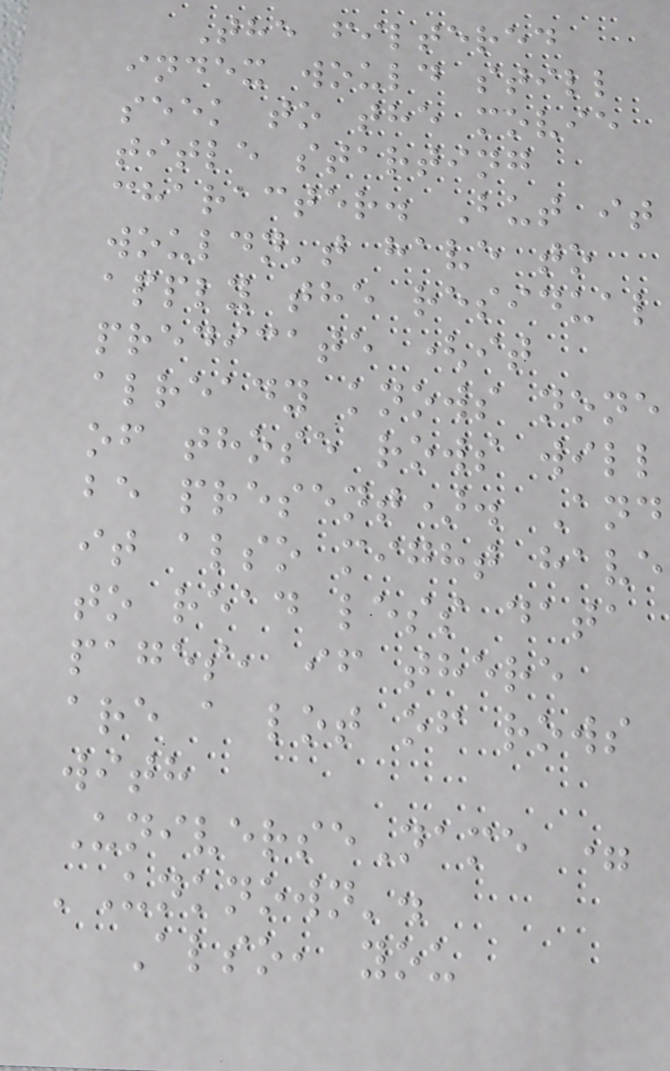The filtered
index would still
seek to the movie
title starting
character. But it
wouldn't have to
apply the residual
predicate (it
already knows none
of those rows will
be present). And
it also might have
to read less data
pages, if there
are a lot of rows
with
UniverseName =
'Unknown'.
Also, you
